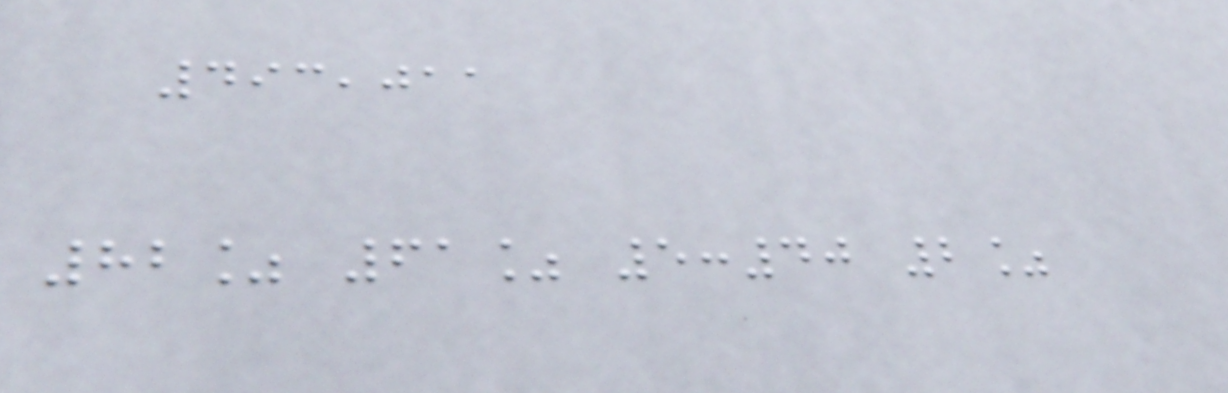493,011
82% 61% 5:40 2%
